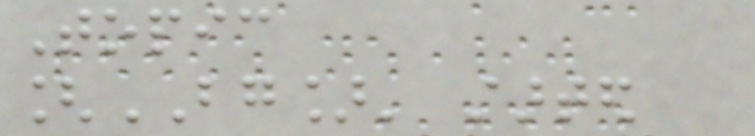Topic
[BG]' started
